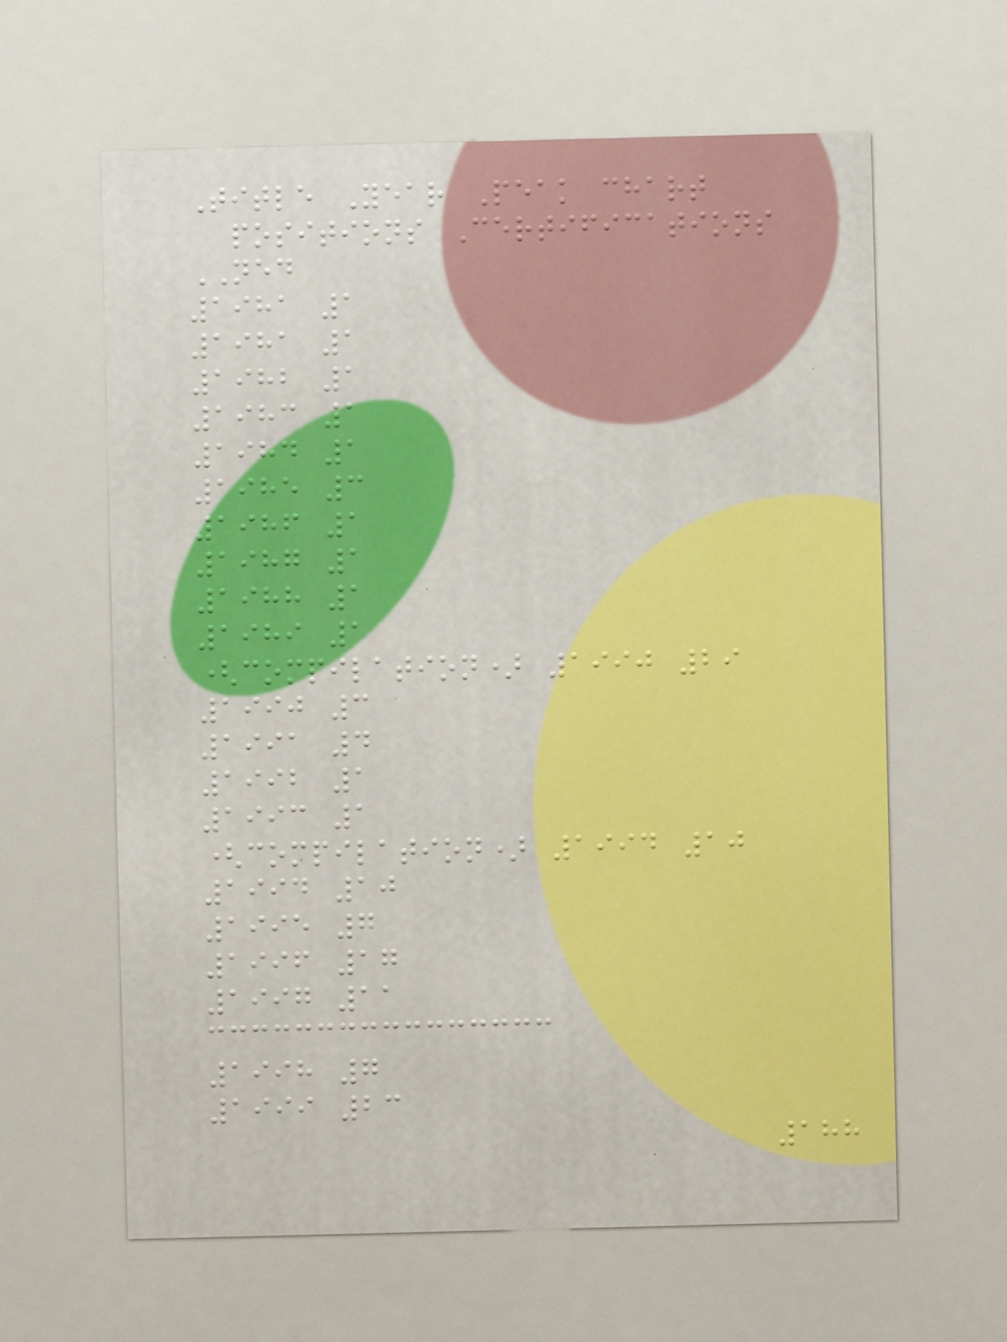Title Year Peak chart
positions Certifications
NED
1981 1
1981 1
1982 1
1983 1
1984 1
1985 3
1986 1
1987 1
1988 1
1989 1
(compilation) 1990 29
1990 3
1991 4
1992 1
1993 1
(compilation) 1994 10
1994 10
1995 7
1996 17
1997 11
1998 7
1999 23
188
